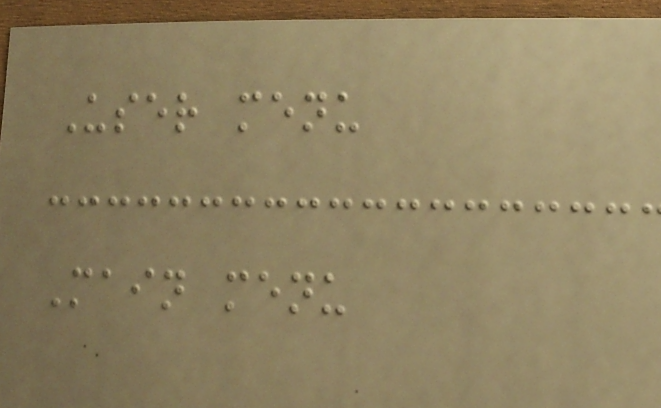User menu
Main menu
